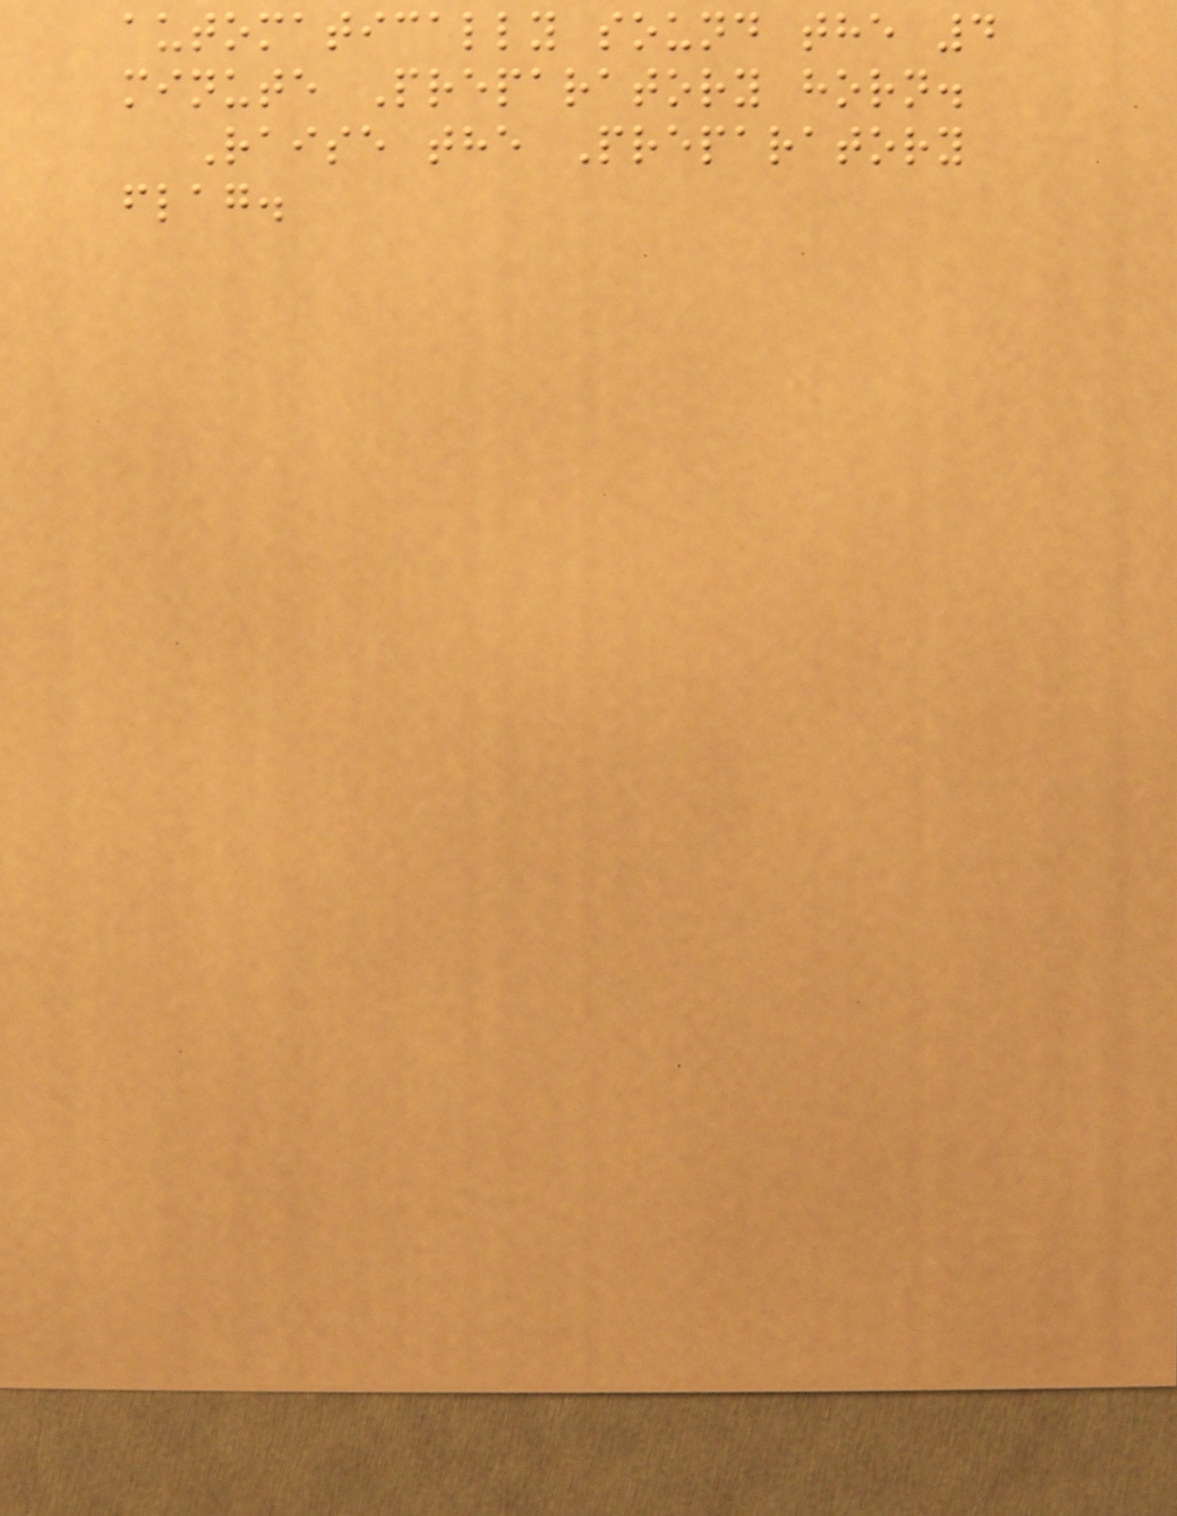automatically sound the 4
minute Preparatory horn.
Raise the Preparatory
flag.
